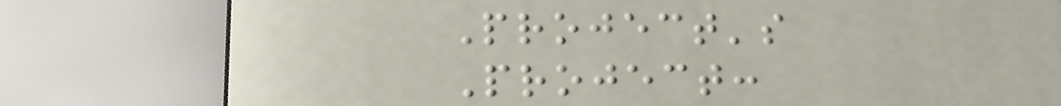Project's
Project:
